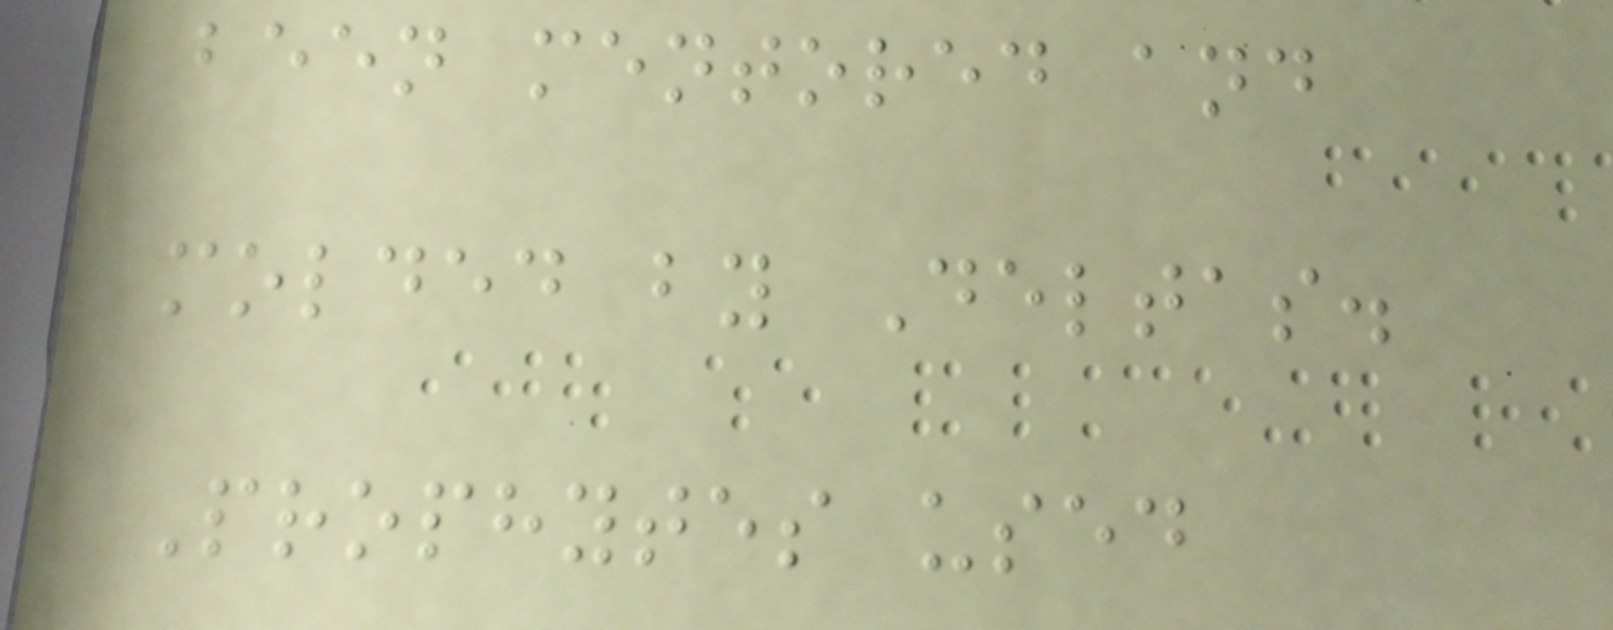been mentored and
molded by Deltas.
Prophytes used
